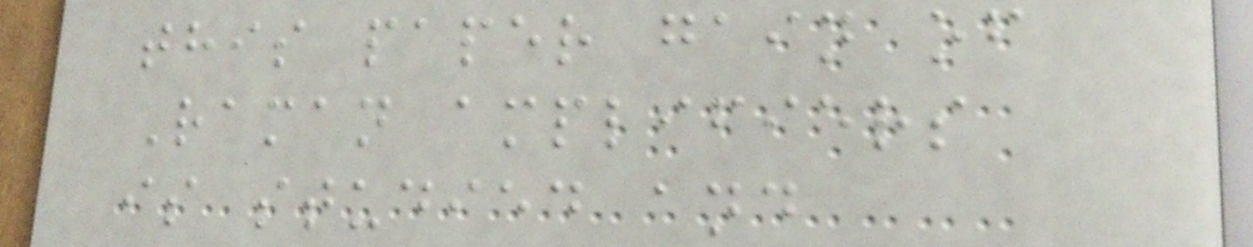this paper gain of
Raman amplifiers
is studied and
